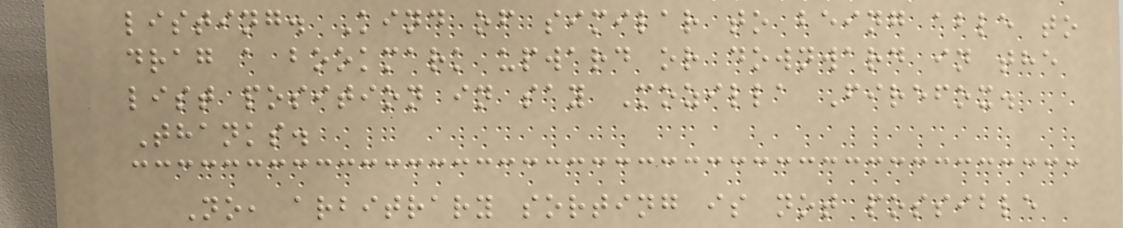listing. Kind of similar to being able to
drag a bookmark upward or downward in the
list position in say Mozilla Firefox.
Thanks.
No, arbitrary sorting is not possible
